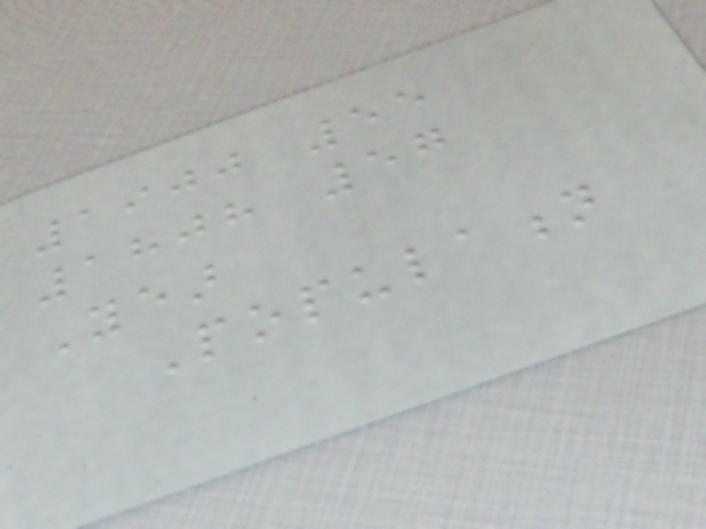1900 55
1808 57
Year
Population
